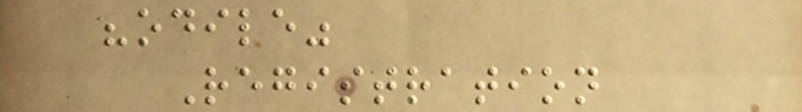"odile"
Registration
